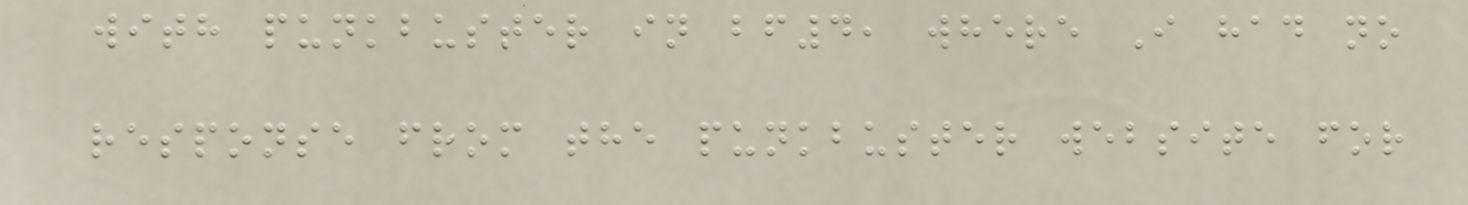with punkbuster in bf4, where I had no
response from the punkbuster website for
